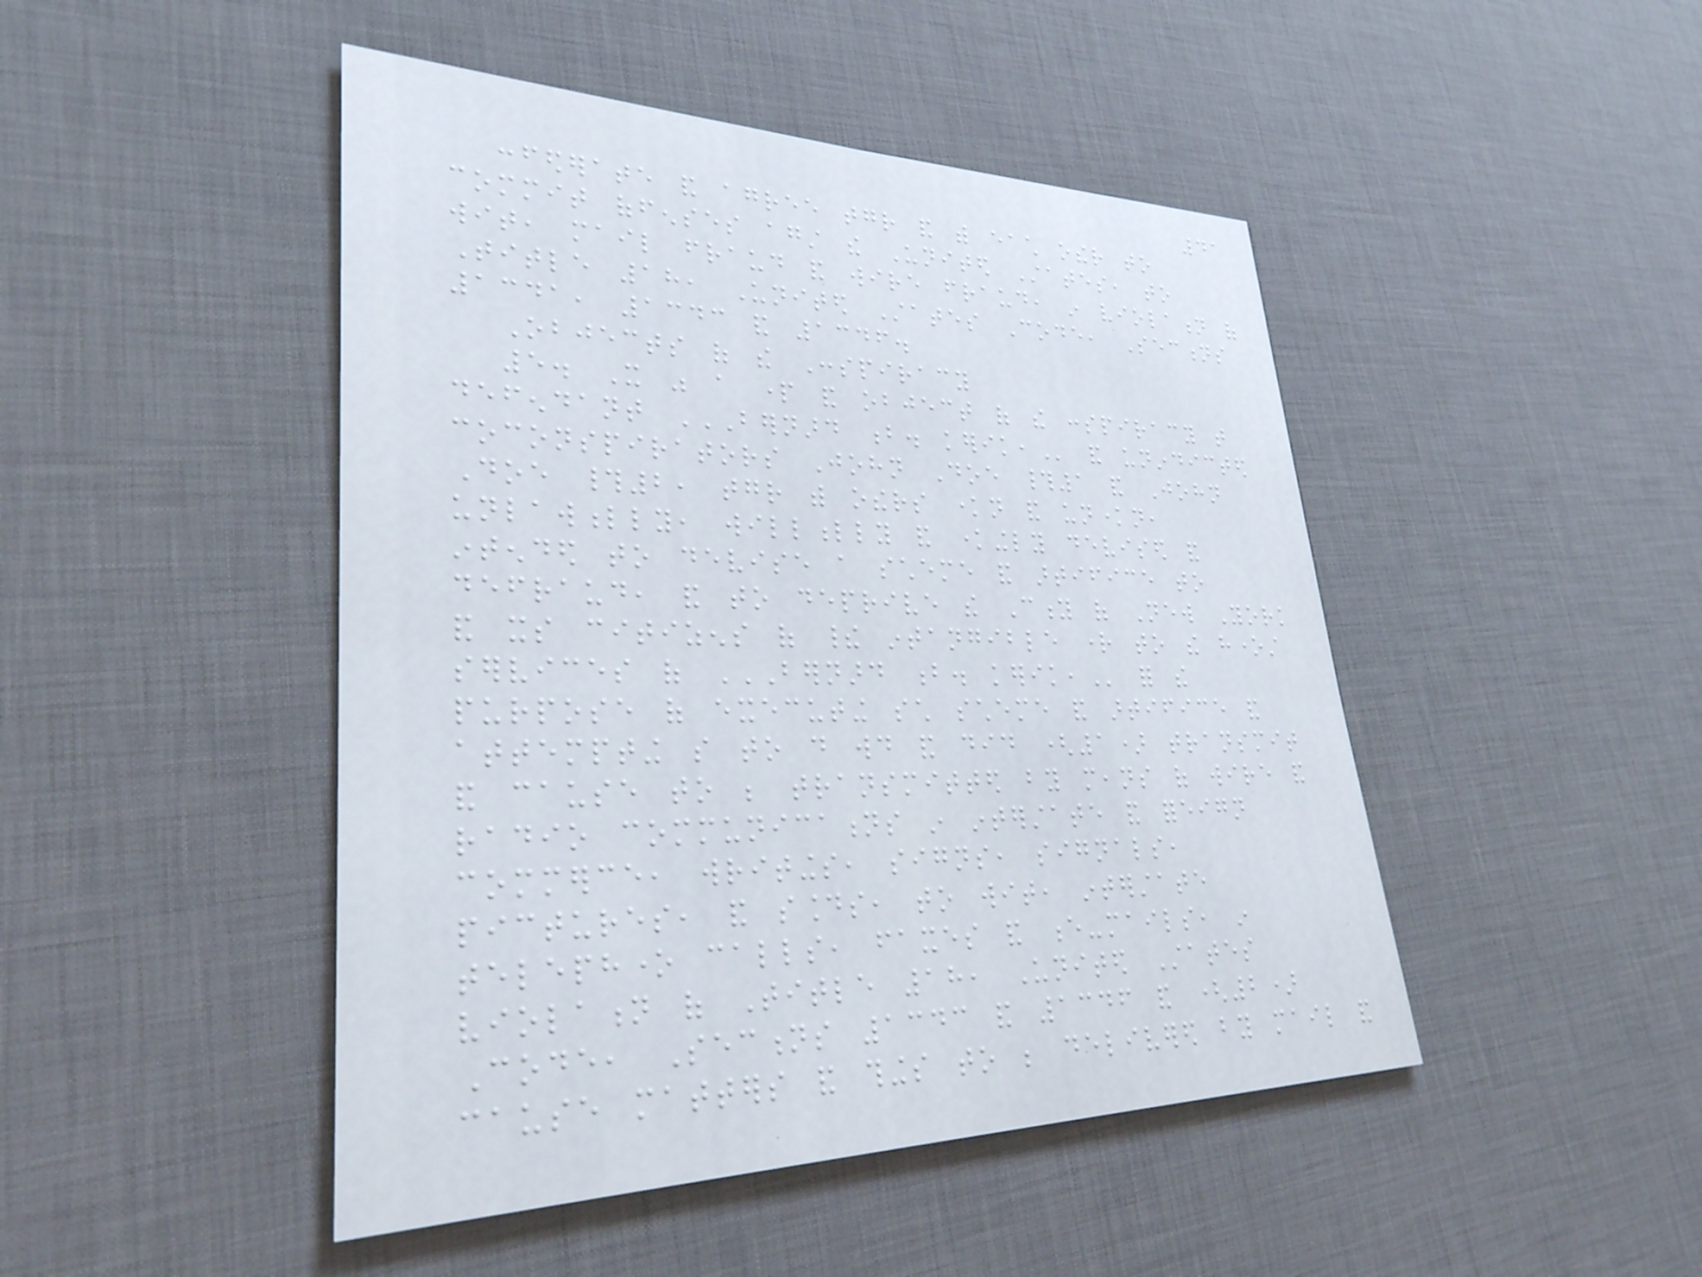41
confederate and agree together and with each other to
commit offenses against the United States, to
wit, mail fraud and wire fraud, in violation of
Title 18, United States Code, Sections
1341, 1343 and 1346.
Objects of the Conspiracy
5. It was a part and object of the conspiracy that
defendant BERNARD B. KERIK, and unindicted
coconspirators John Doe #1 and John
Doe #2, together with others known and unknown,
unlawfully, willfully and knowingly devised and
intended to devise a scheme and artifice to
defraud, and to deprive the City of New York
and its citizens of their intangible right to the honest
services of BERNARD B. KERIK, for the
purpose of executing such scheme and artifice and
attempting so to do would and did (1) transmit
and cause to be transmitted by means of wire and
radio communications in interstate and foreign
commerce, writings, signs, signals,
pictures, and sounds, to wit, interstate
telephone calls, faxes and e-mails, in
violation of Title 18, United States
Code, Sections 1343 and 1346 and (2)
cause matters and things to be delivered by mail and
